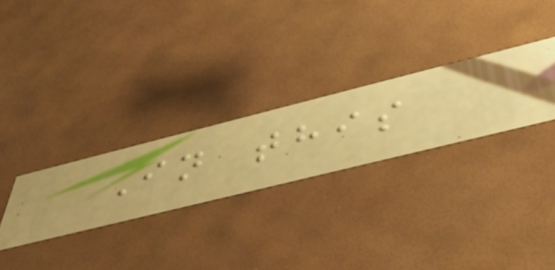In this
